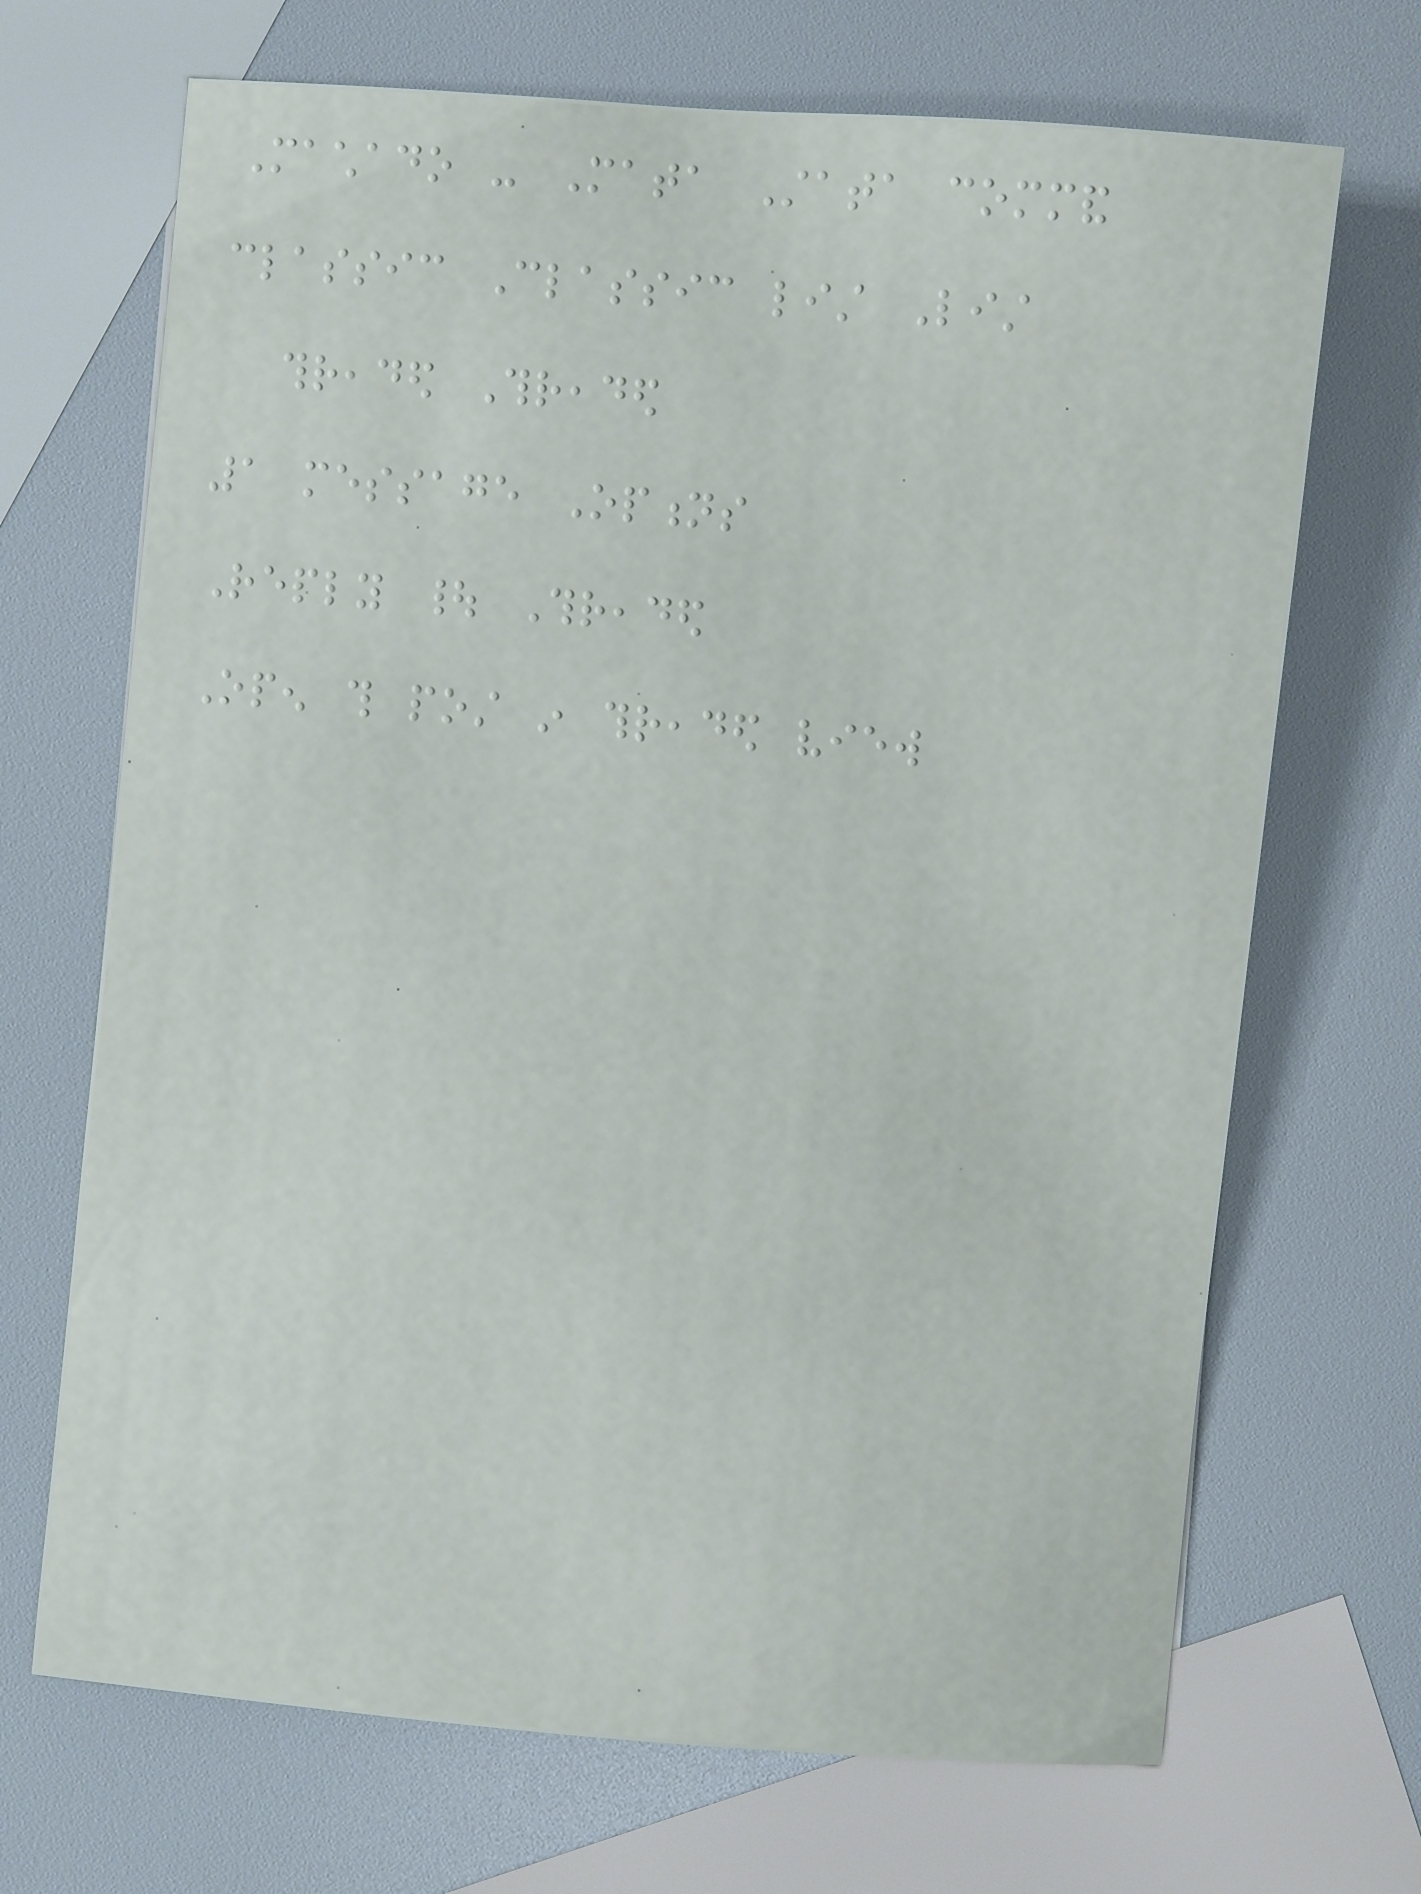Machado - Mata Stata command
classic Classic list List
threaded Threaded
1 message Options
Reply | Threaded
Open this post in threaded view
